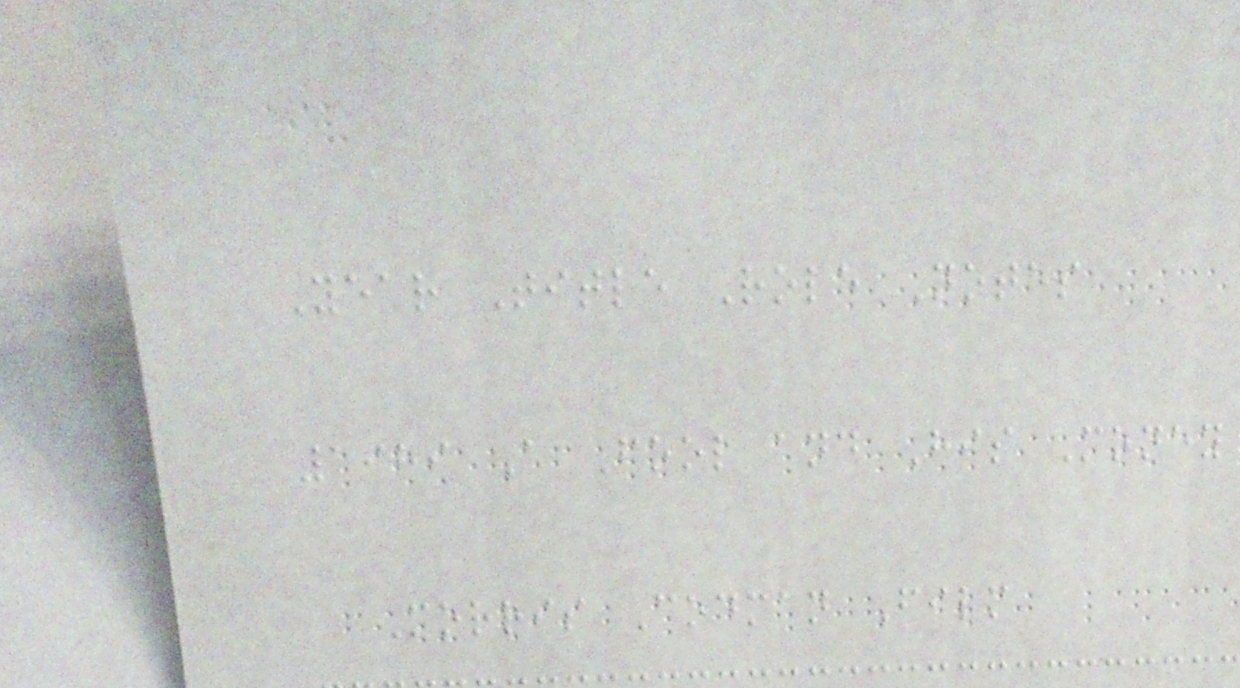Year Title Role Notes
1989 A Fool and His Money
Morris Codman Film
